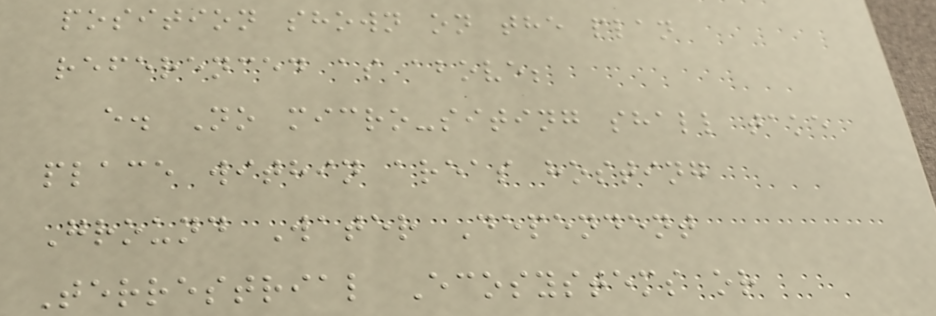position shown on the plan
referenced as above;
e. No micro-siting shall take
place within areas hosting
Ground Water Dependent
Terrestrial Ecosystems or
